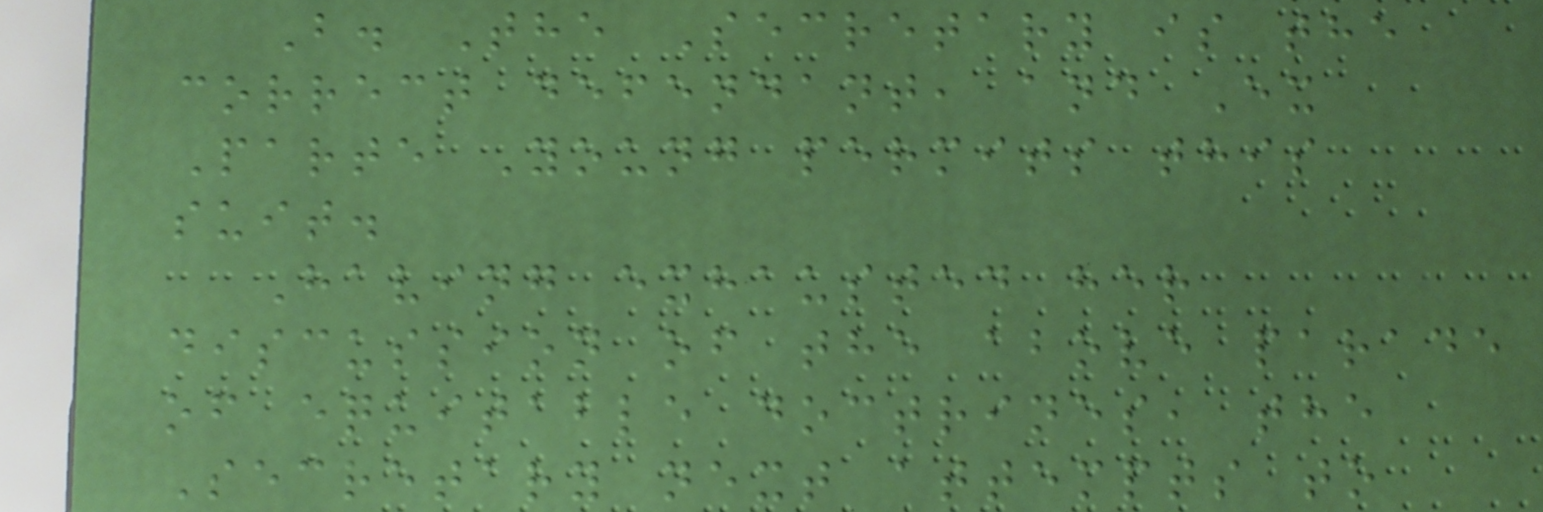B. The Secretary is the
correct defendant, and Ex
Parte Young permits this
suit.
Having exhausted her
discussion of the above parade
of equitable doctrines, the
Secretary next attempts to
